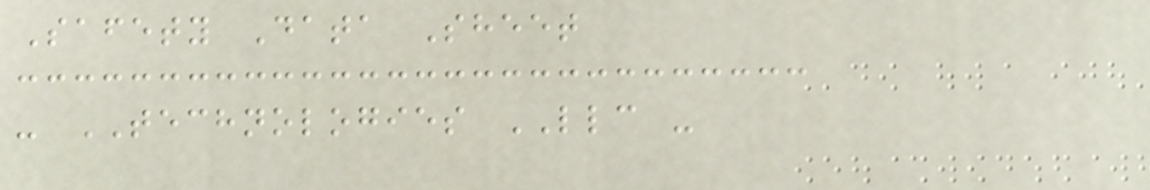Safety Data Sheet
- TECHNOLOGIES LLC -
